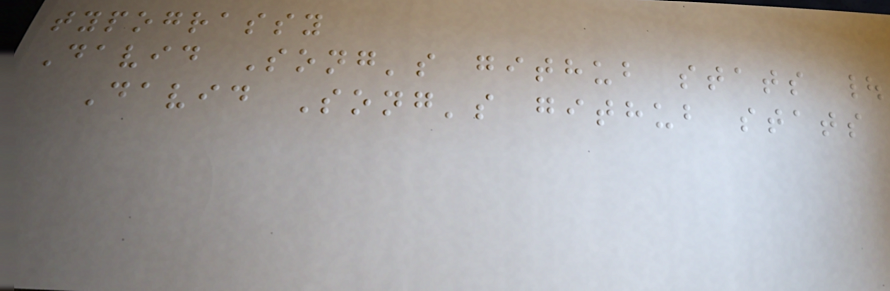typograssy
David Song's github stats |
David Song's github stats
